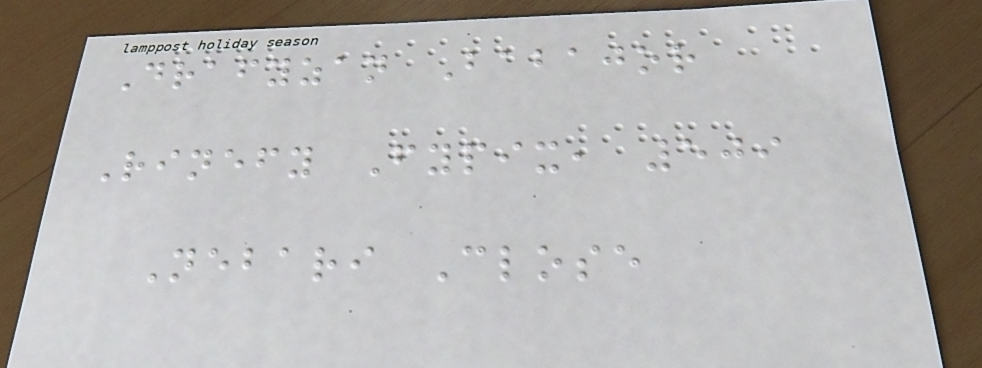Drafyzan Babajor
Rinefy Fypix, 509
Nebari Close
